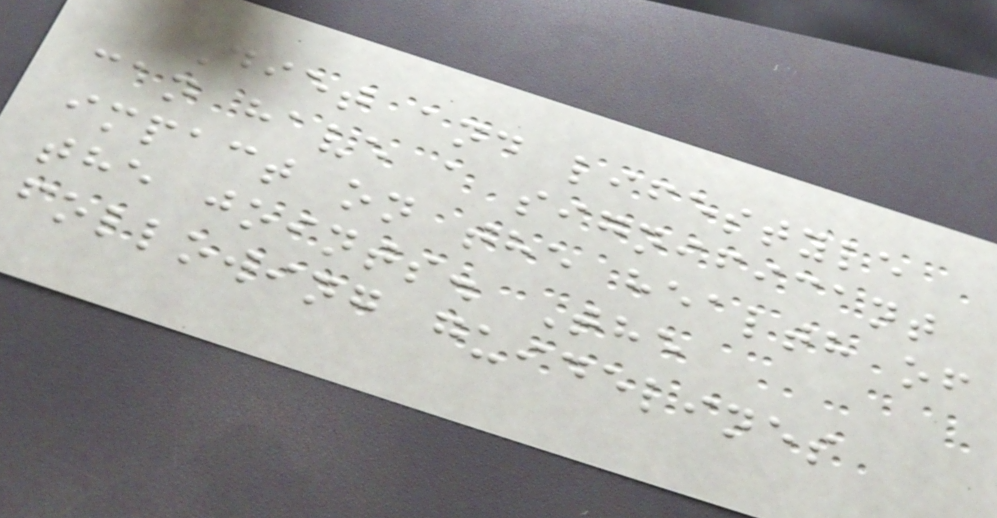Diet and lifestyle
can have a significant
impact on the health of
the joints. The
following guidelines
